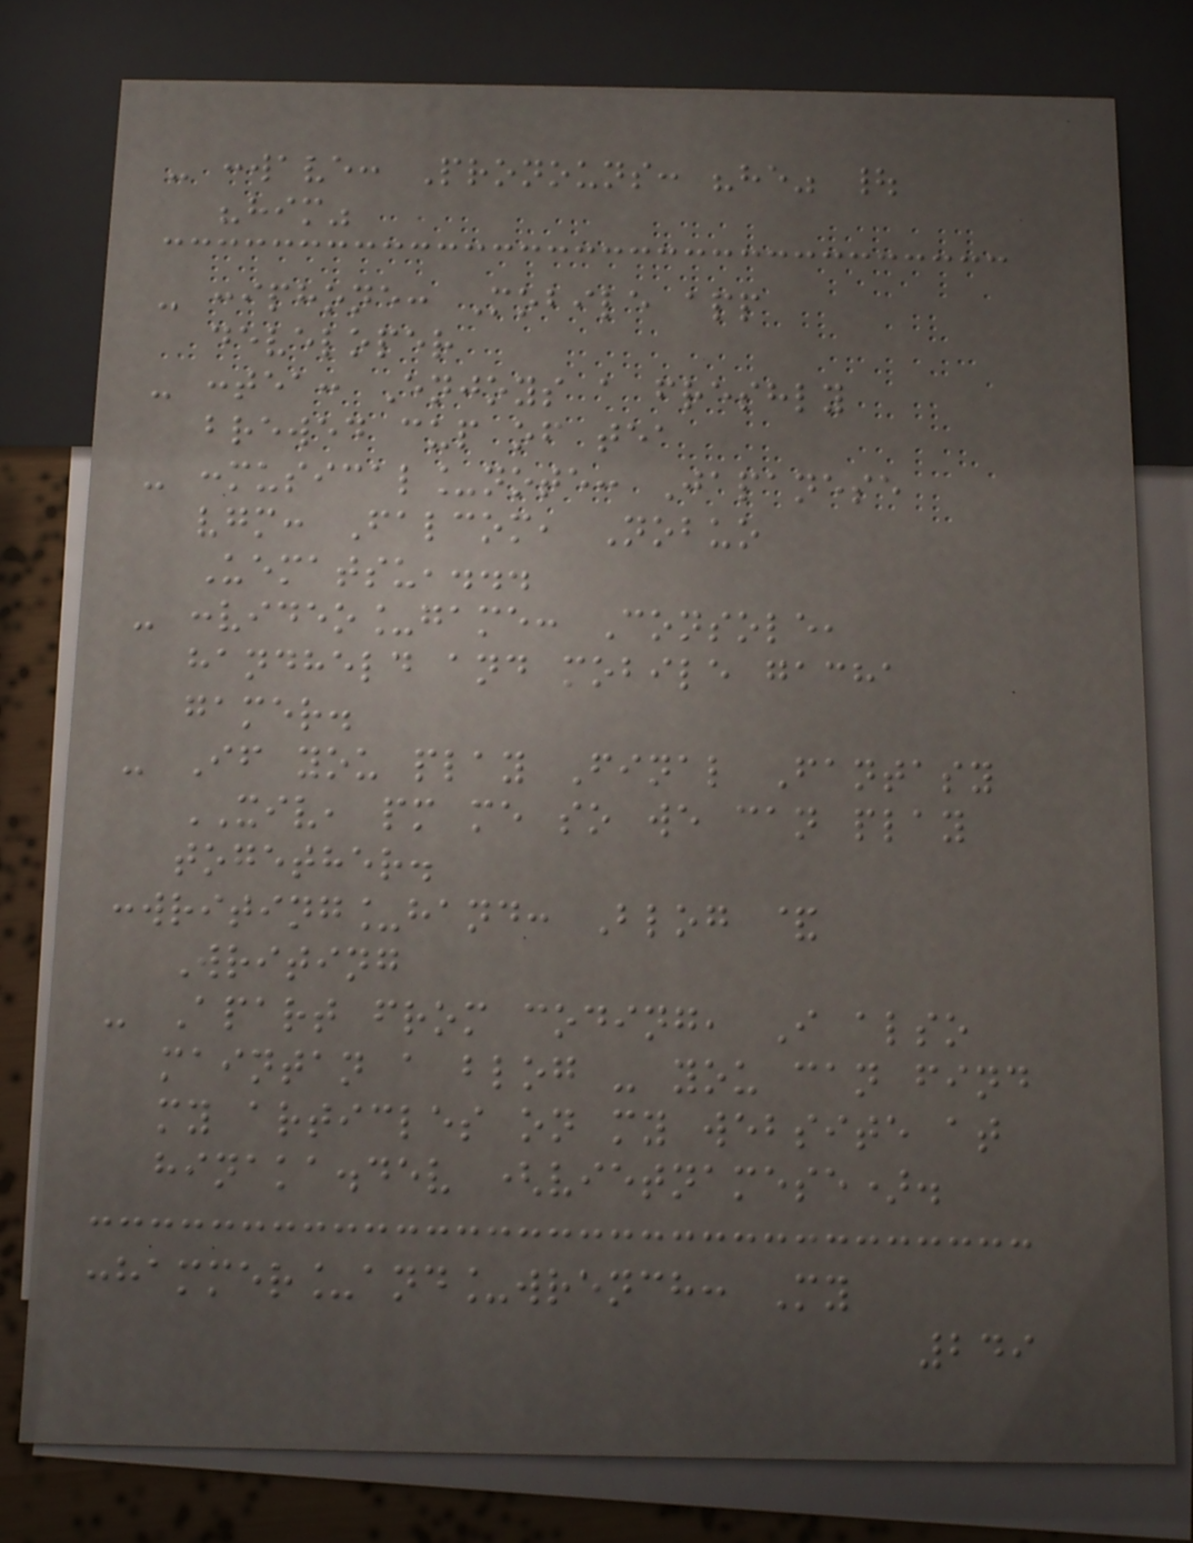- :wave: Pronouns: "he" |
"him"
- :iphone: Mobile app
developer
- :tea: Enjoys a freshly
brewed cup of tea
- :musical_note: Japanese
vgm: Falcom, Nobuo
Uematsu,...
- :video_game: Console,
handheld and mobile gacha
gamer.
- If you play Final Fantasy
XIV, pm me so we can play
together.
:writing_hand: Blog &
Writing
- Apart from coding, I also
maintan a blog - you can find
my articles on my website at
hinaka.dev (vietnamese).
:hammer_and_wrench: My
249
